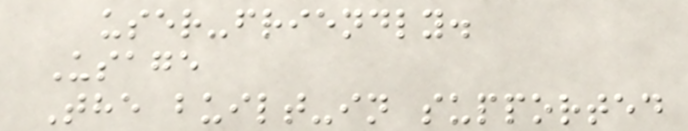user-friendly.
Usage
The built-in supported
